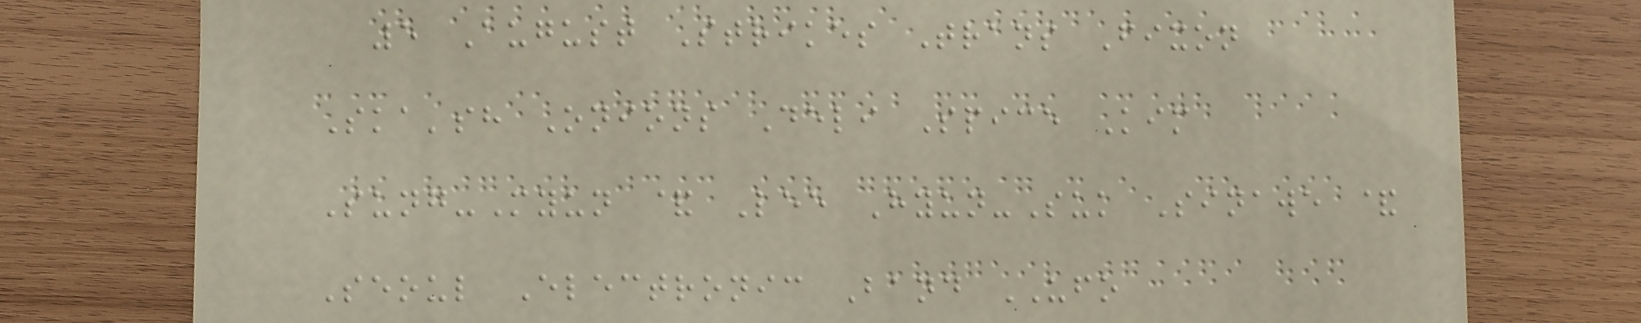5 August Strikes Trans Fixon
Ska'sh Onions Deli Spice Kim
Sung-Myun & Lee Hyun-Suk Sinawe &
Seoul Electronic Band UFO
